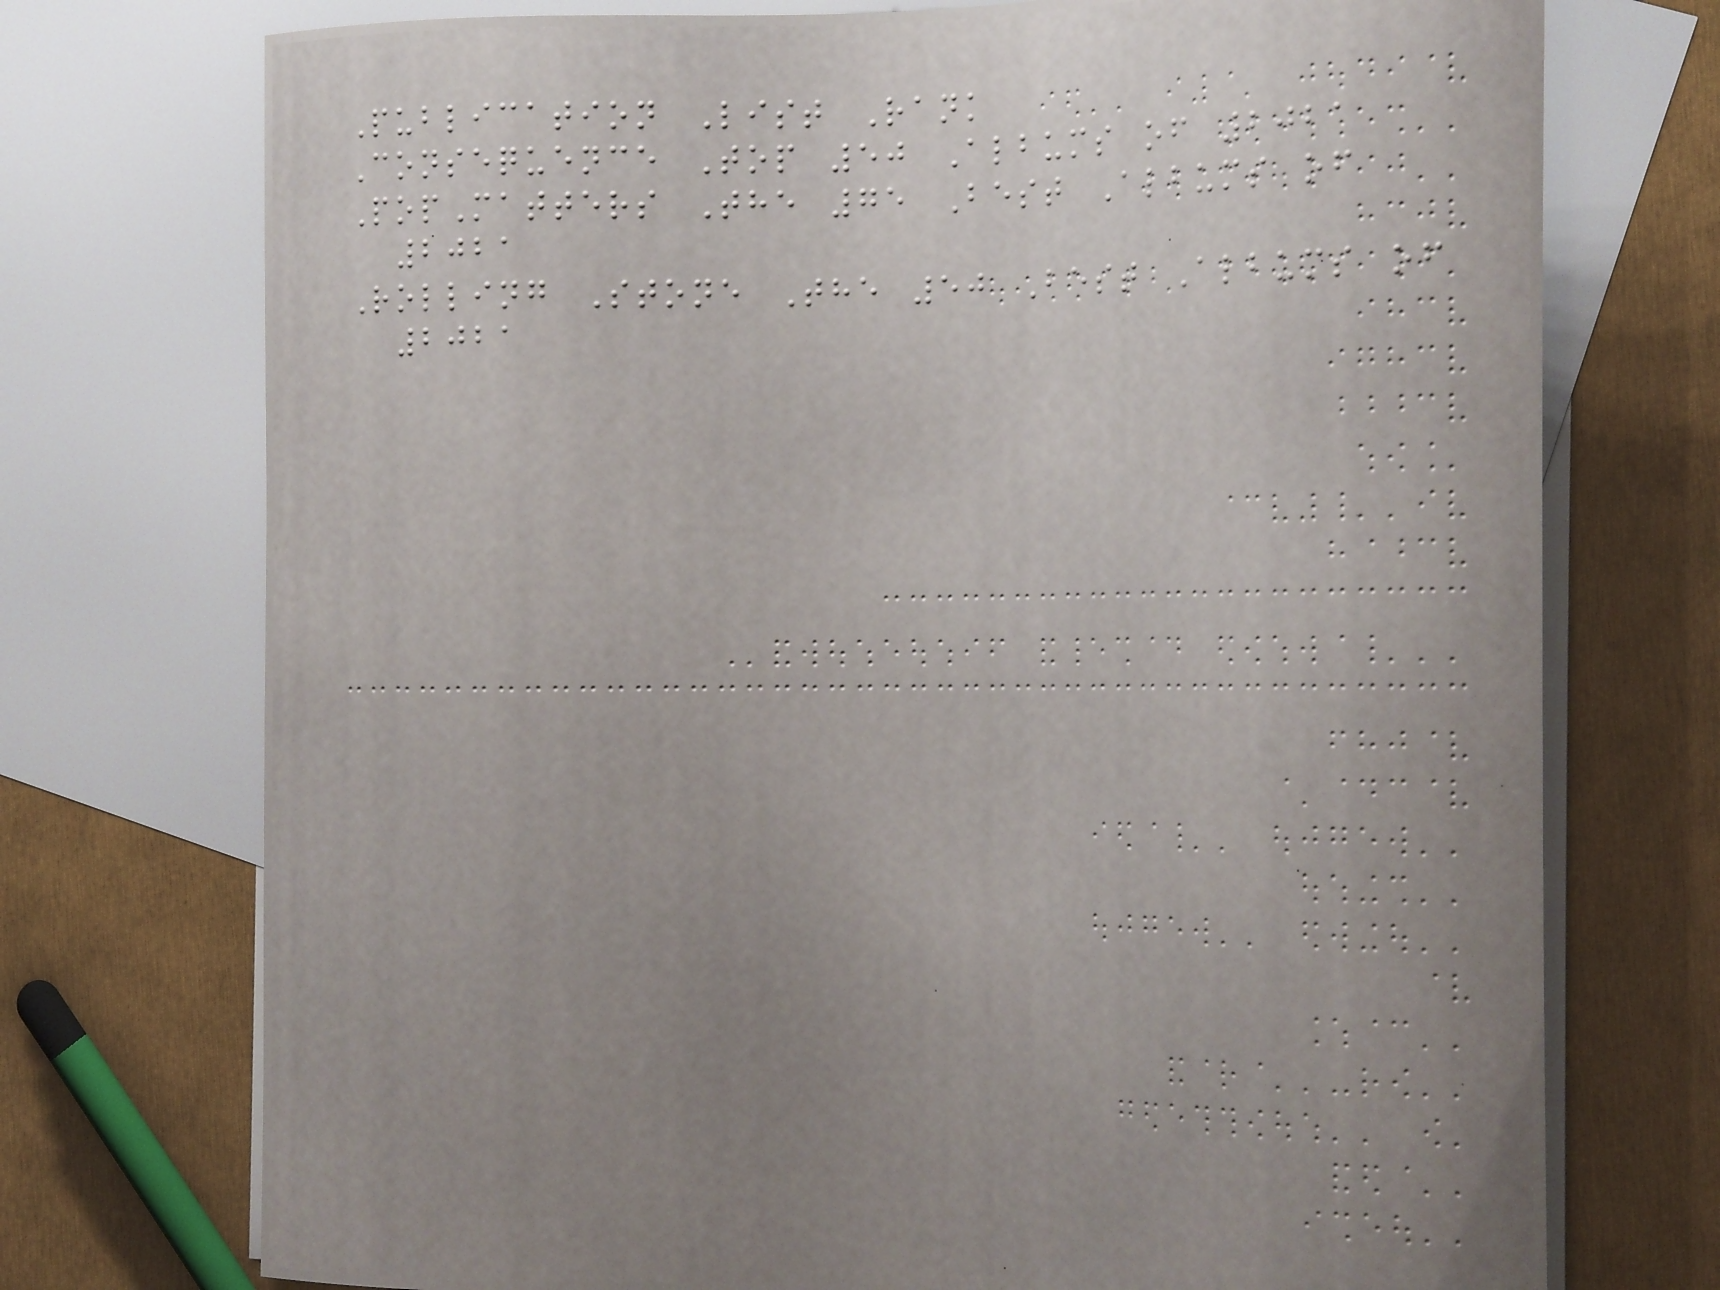Publication List Rank
Consequence Top 50 Albums of 2021
PopMatters The 75 Best Albums of
2021
Rolling Stone The 50 Best Albums of
2021
